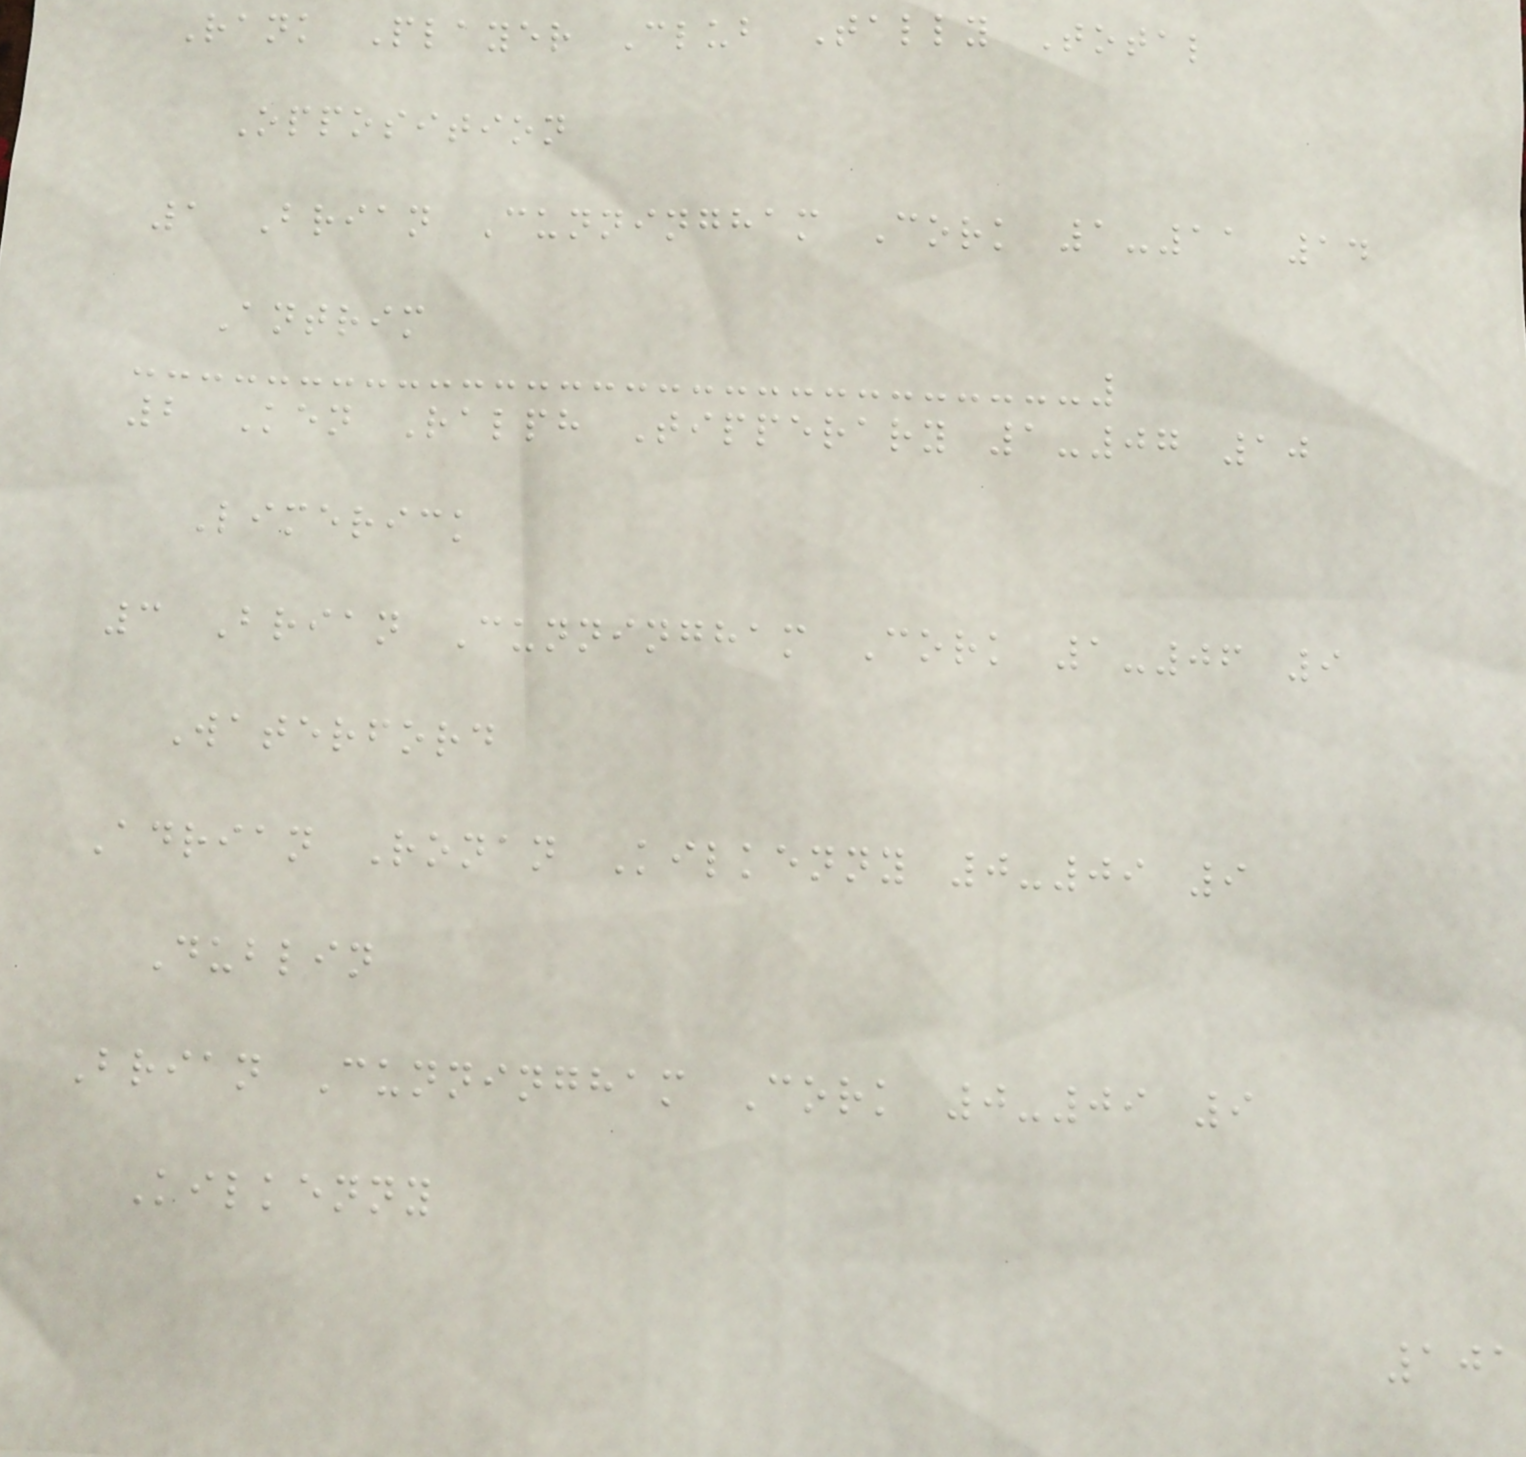Rank Player Club Tally Total
Opposition
1 Brian Cunningham Cork 1-11 14
Antrim
2 Ken Ralph Tipperary 1-07 10
Limerick
3 Brian Cunningham Cork 1-06 9
Waterford
Adrian Ronan Kilkenny 0-09 9
Dublin
Brian Cunningham Cork 0-09 9
Kilkenny
101
